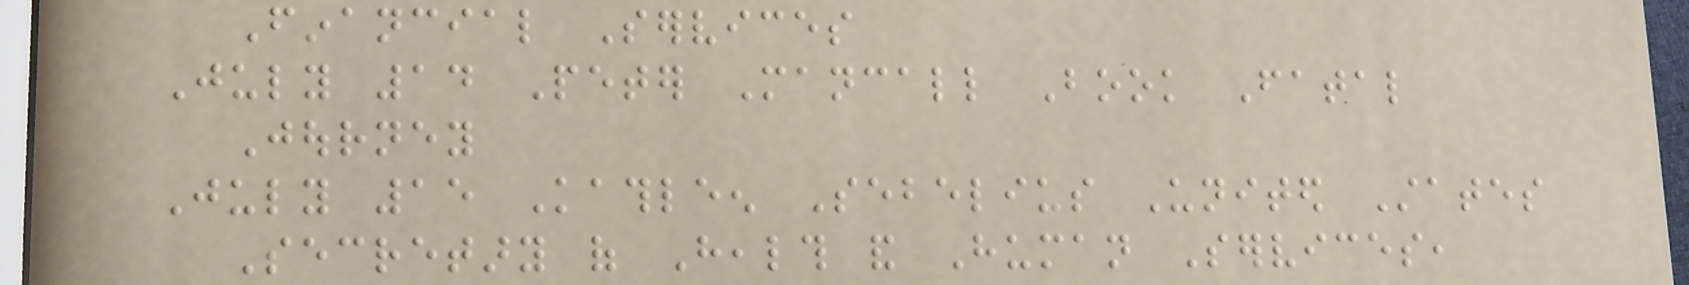Financial Services
July 14 Peter Mancall Book Fatal
Journey
July 15 Kathleen Sebelius United States
Secretary of Health and Human Services,
